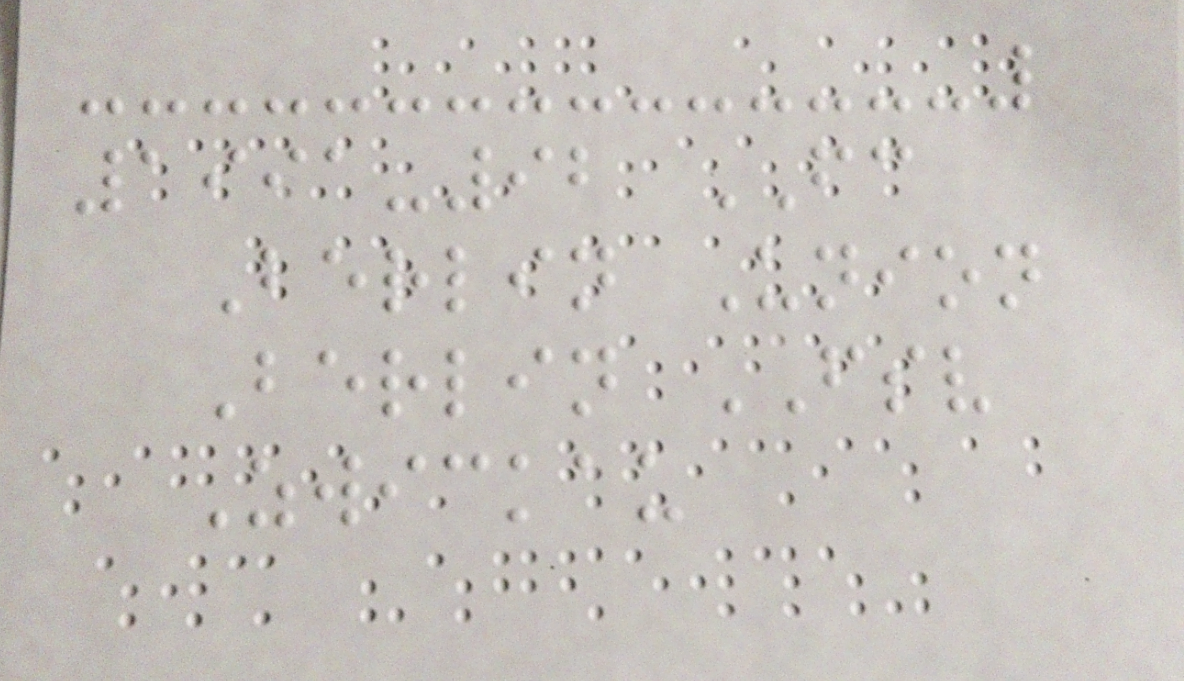1991-92 FC
Berlin Union
Berlin FSV
Zwickau
